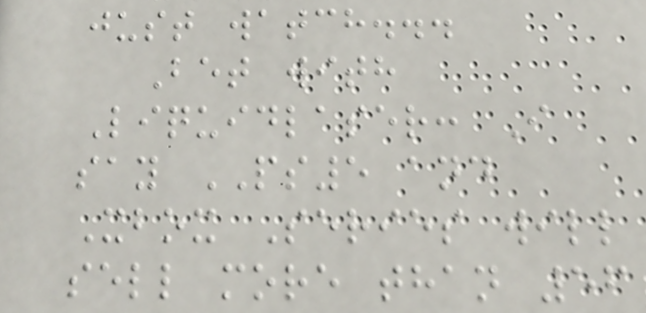just watch...
Bet with
Liquidlaser: I
say PS5 and
Xbox Series will
sell more than 56
